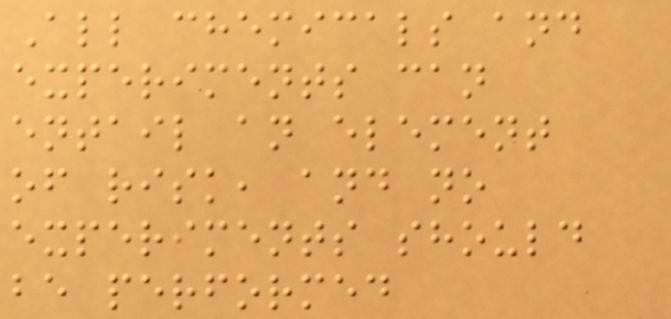All chemicals and
experiments can
entail an element
of risk, and no
experiments should
be performed
